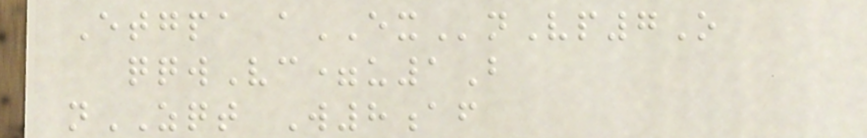Etgpa aEXnVp7O
qqwVc=u1B
nZQT W8af
